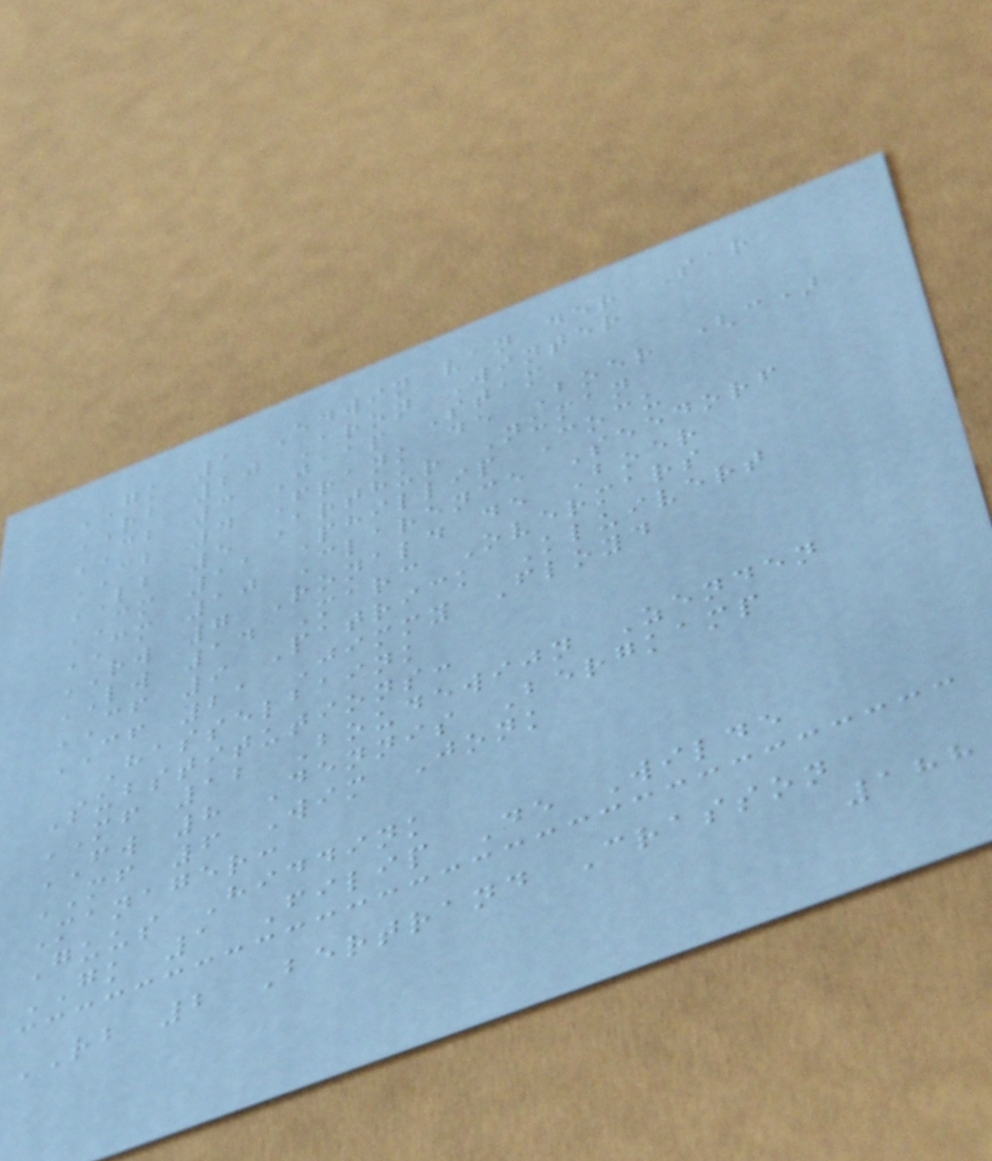GK 1 Edwin van der Sar
RB 20 Aron Winter
CB 3 Jaap Stam
CB 4 Frank de Boer (c)
LB 5 Arthur Numan
CM 11 Phillip Cocu
CM 10 Clarence Seedorf
RW 7 Ronald de Boer
LW 14 Marc Overmars
CF 9 Patrick Kluivert
CF 21 Jimmy Floyd
Hasselbaink
Substitutions:
MF 12 Boudewijn Zenden
FW 8 Dennis Bergkamp
MF 6 Wim Jonk
Manager:
Guus Hiddink
GK 1 Filip De Wilde
RB 2 Bertrand Crasson
188
